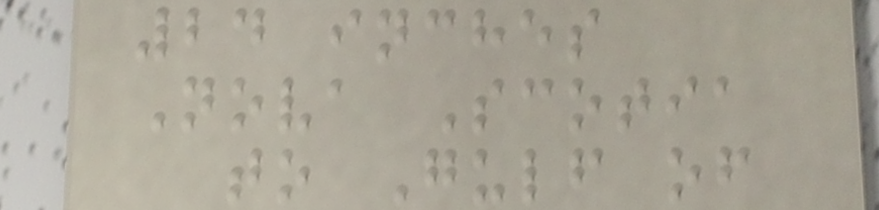24 inches
Nova Scotia
to Gulf of
